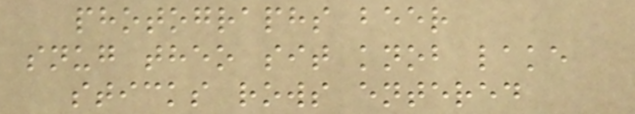photographs beer
snug theo sit knob lake
sticks rows entered
